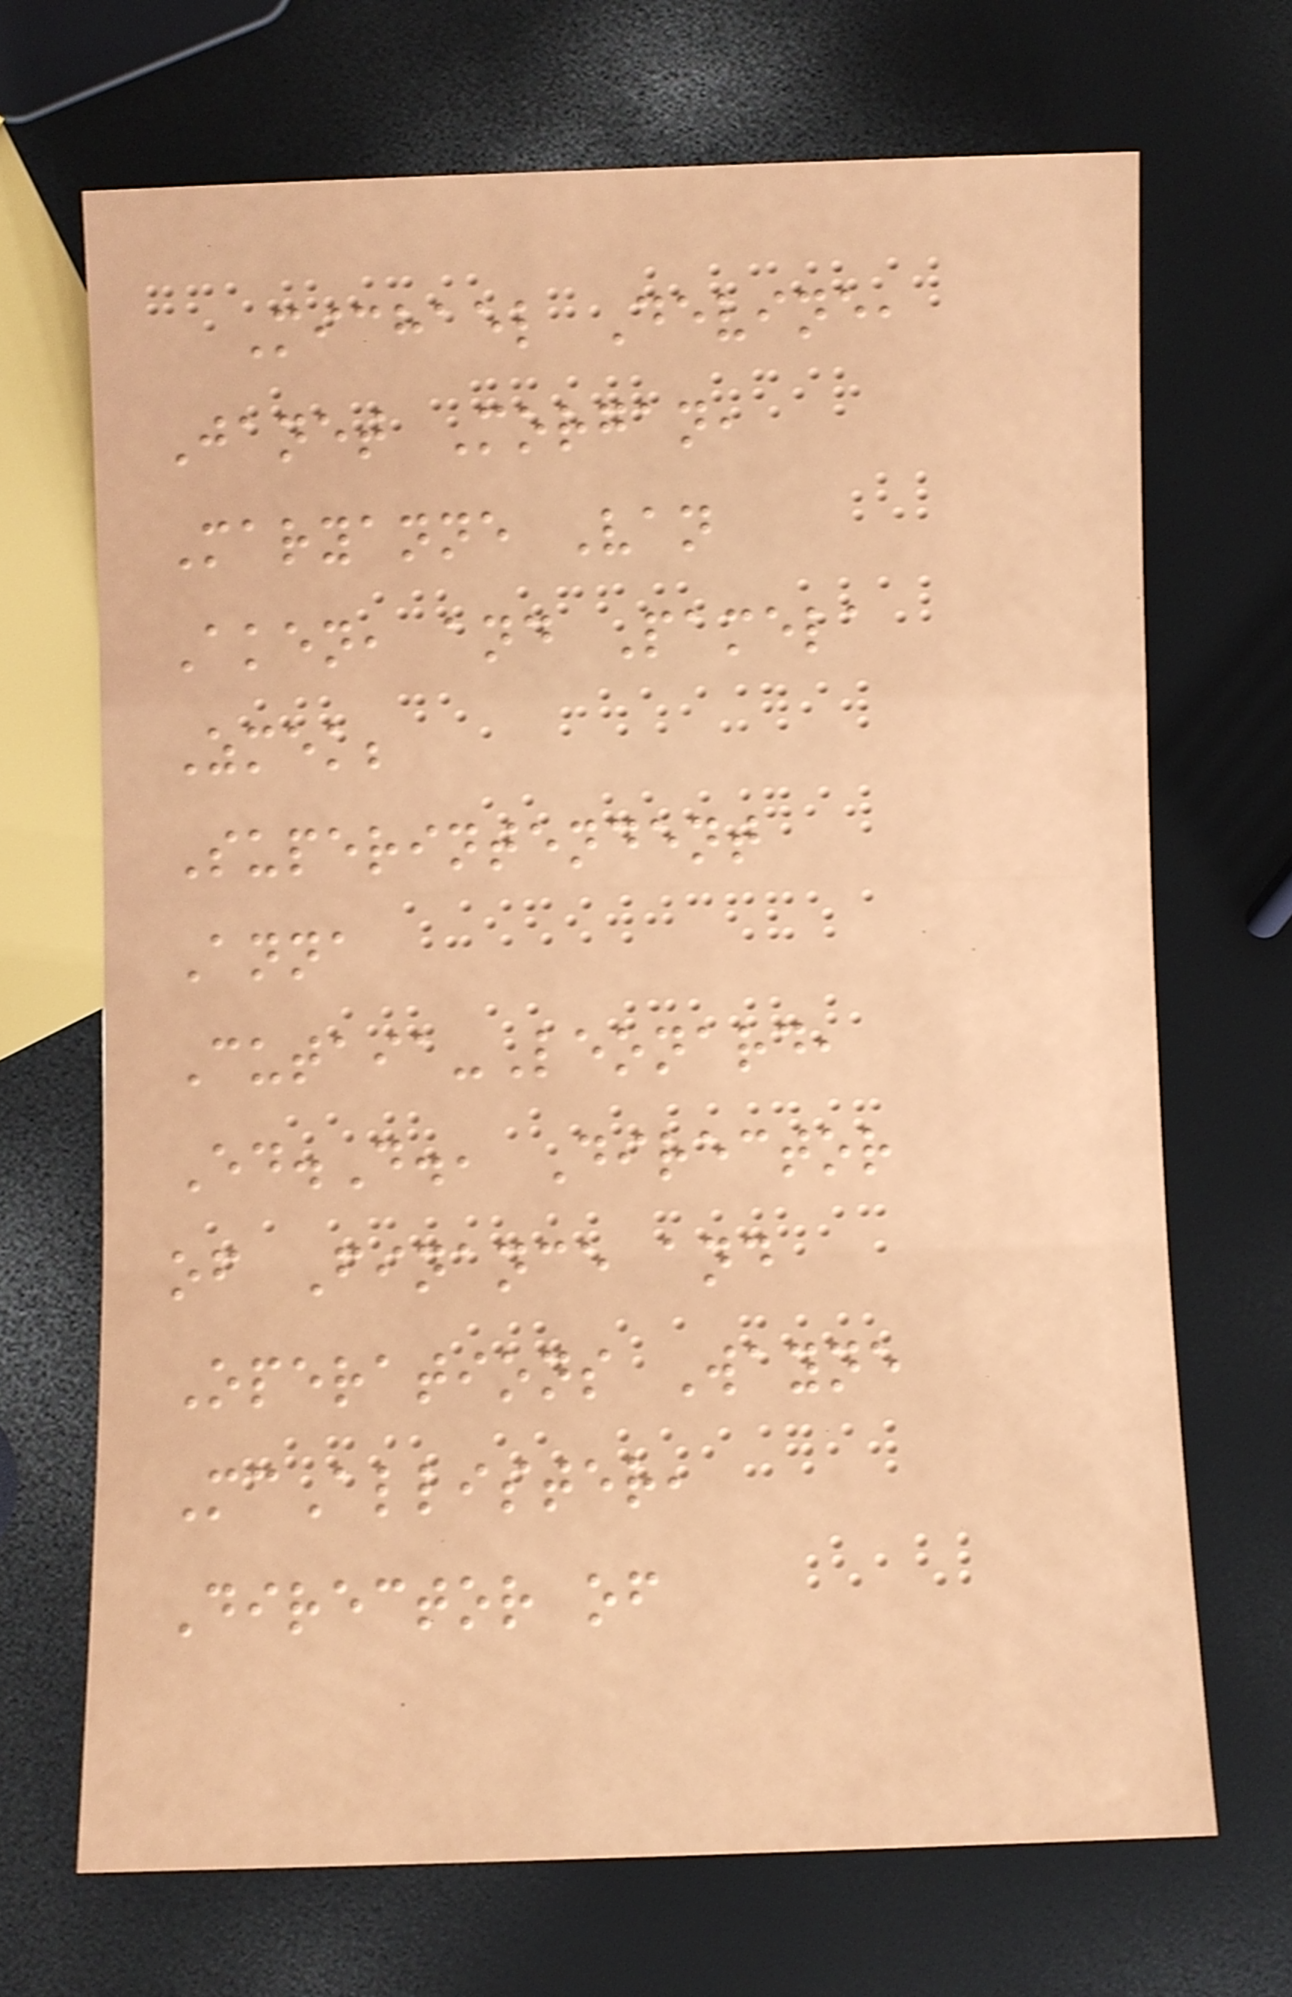Michael Devine,
Janet Morgan,
Maryanne Van
Aken, and Pamela
Zmek;
Superintendent
Anna
Cutaia-Leonard,
Ed.D., Director
of Finance and
Operations Wayne
McAllister,
Director of
